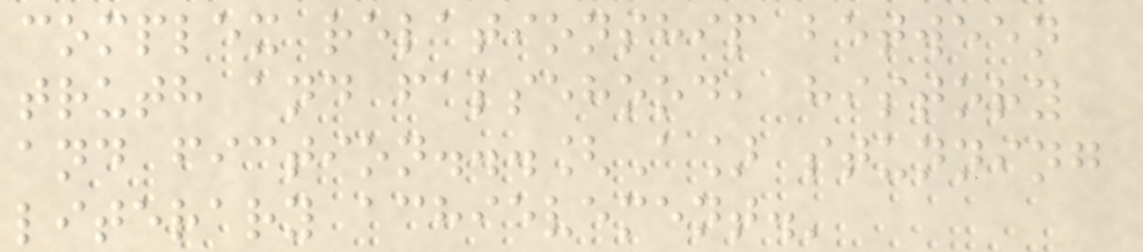complex relationship between
truth and falsehood, history
and fiction...[A] stunning
literary achievement.'
